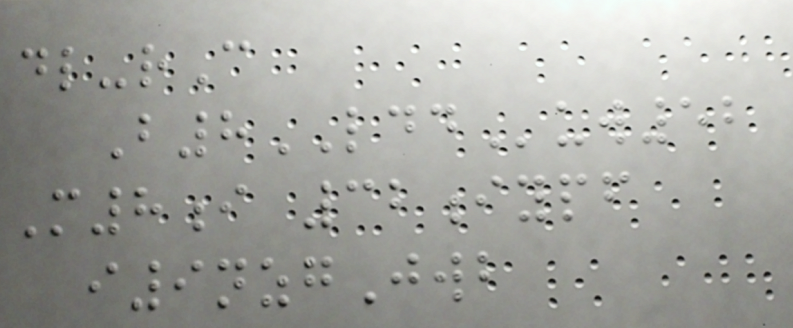dl-rC
B8LDDuw52
M8i 32iypf
i9nzgJwb
